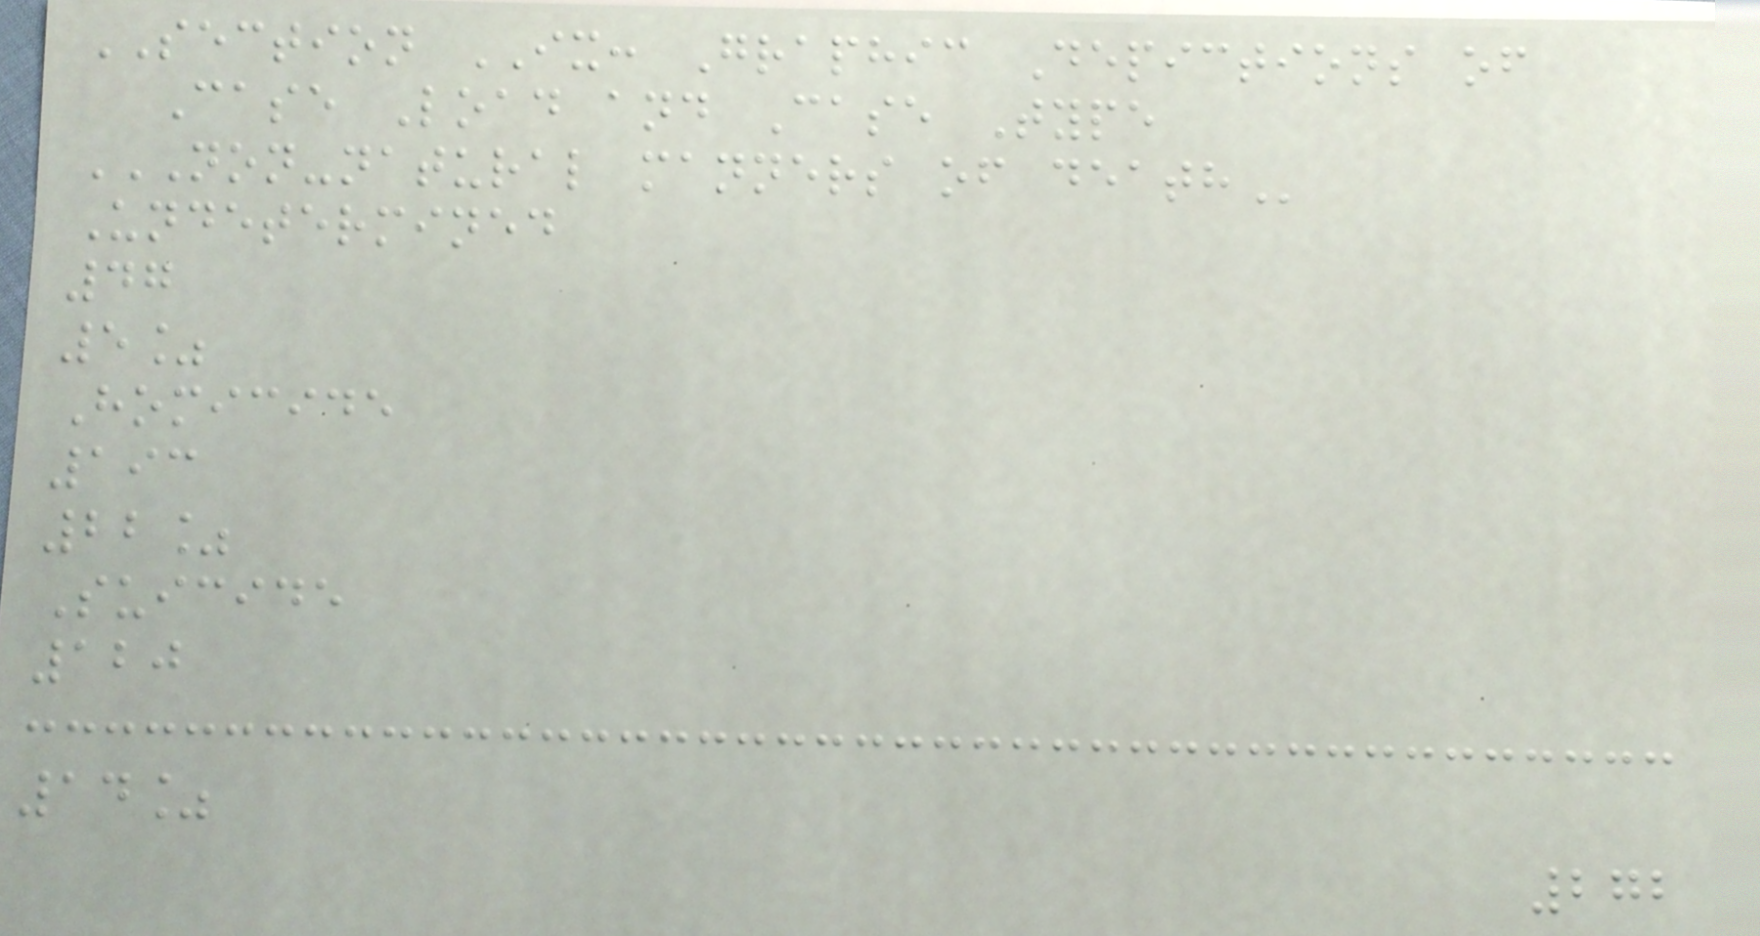SECTION IX: Graphic Depictions of
Case Load and Case Type
NON-NATURAL MANNERS OF DEATH
Undetermined
47
5%
Homicide
193
22%
Suicide
120
14%
272
